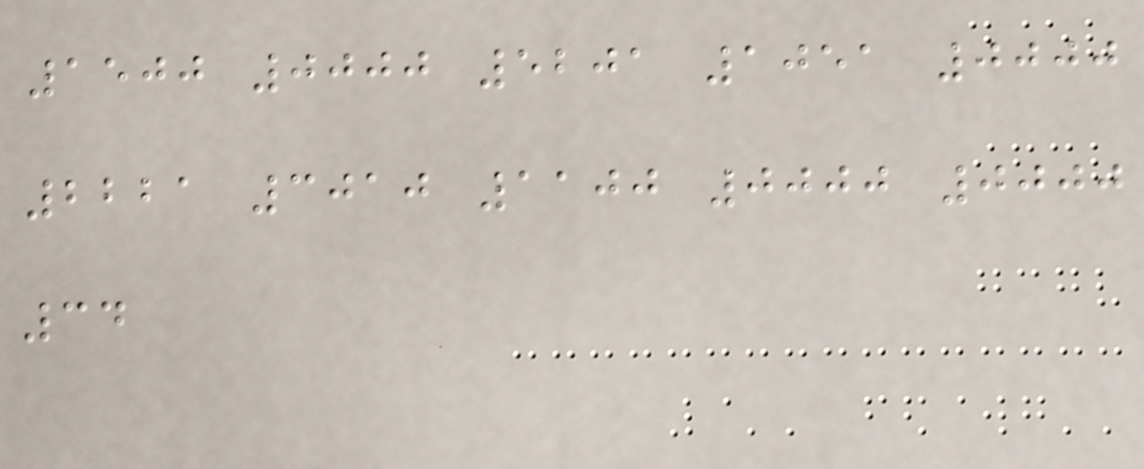1500 0000 5201 1051 0000
2221 3010 1100 0000 0000
34
